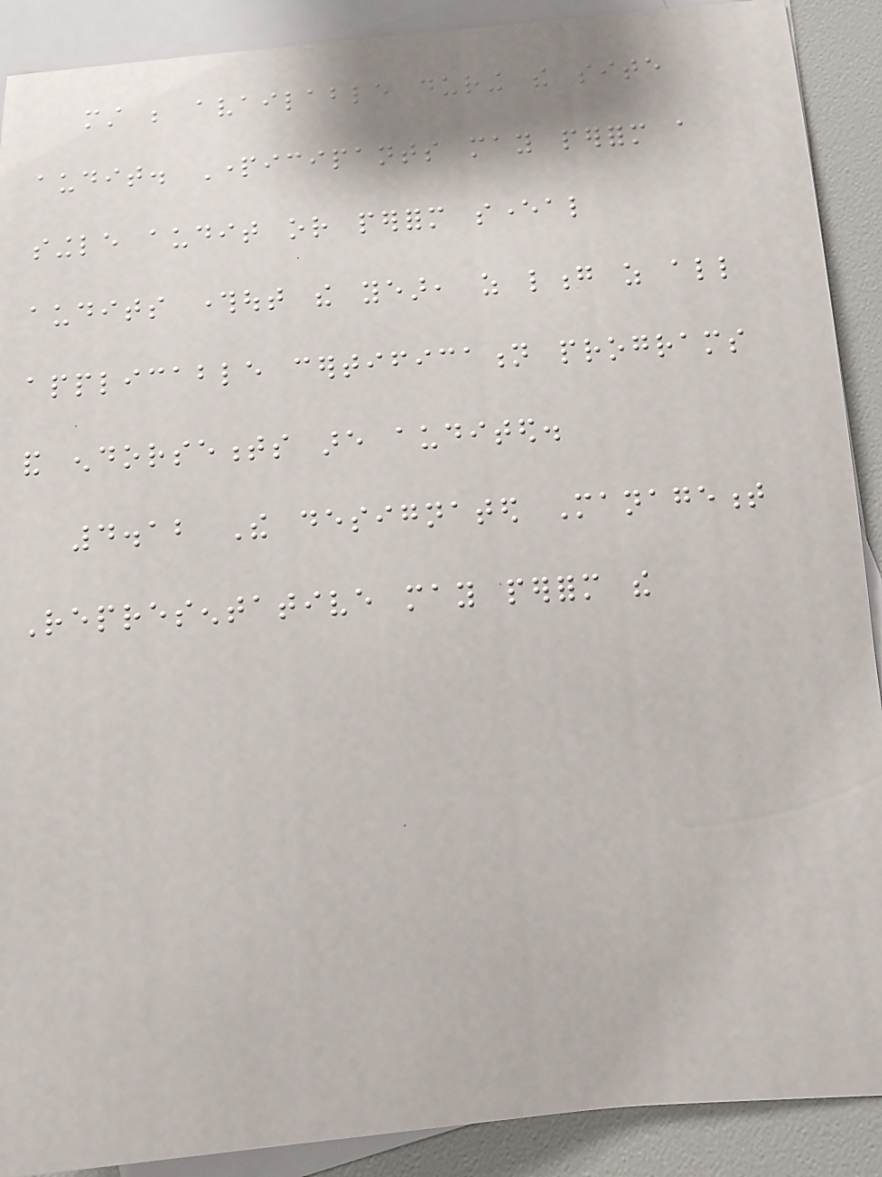must be available during the site
audit. Participants may perform a
single audit or perform several
audits throughout the year, as long as all
applicable certification programs
and endorsements are audited.
4.12 The designated Management
Representative may perform the
